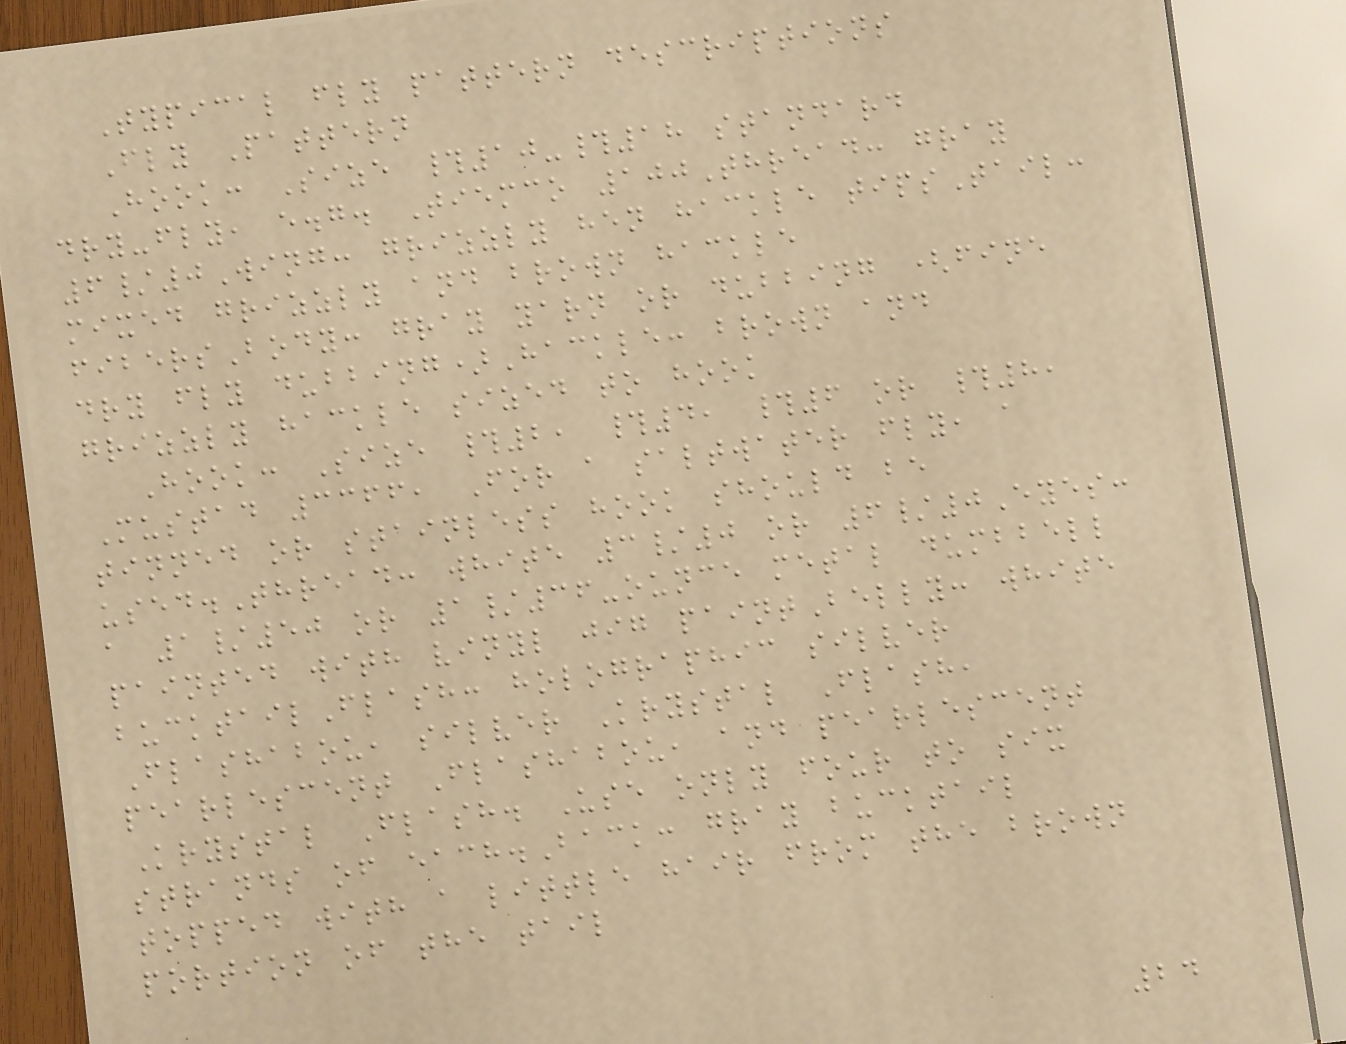Typical fly pattern descriptions
Fly Pattern
Hook: Size #10-#18 standard
dry-fly, e.g. Tiemco 100Thread: gray
6/0Wing: grizzly hen hackle tipsTail:
mixed grizzly and brown hackle
fibersBody: gray yarn or dubbing (fine
dry fly dubbing)Hackle: brown and
grizzly hackle sized to hook
Hook: Size #2, #4, #6 or #8,
Mustad 3366, For a saltwater fly, a
tinned or stainless hook should be
used.Thread: white 3/0 or 6/0Eyes:
a 1/50 or 1/36-ounce metal dumbbell
painted with vinyl jig paintBelly: white
bucktailFlash: holographic silver
Flashabou, silver Krystal Flash,
pearlescent Flashabou, and pearlescent
Krystal Flash. Use only four to six
strands of each.Back: gray bucktail
topped with a little hair from the brown
portion of the tail
24
